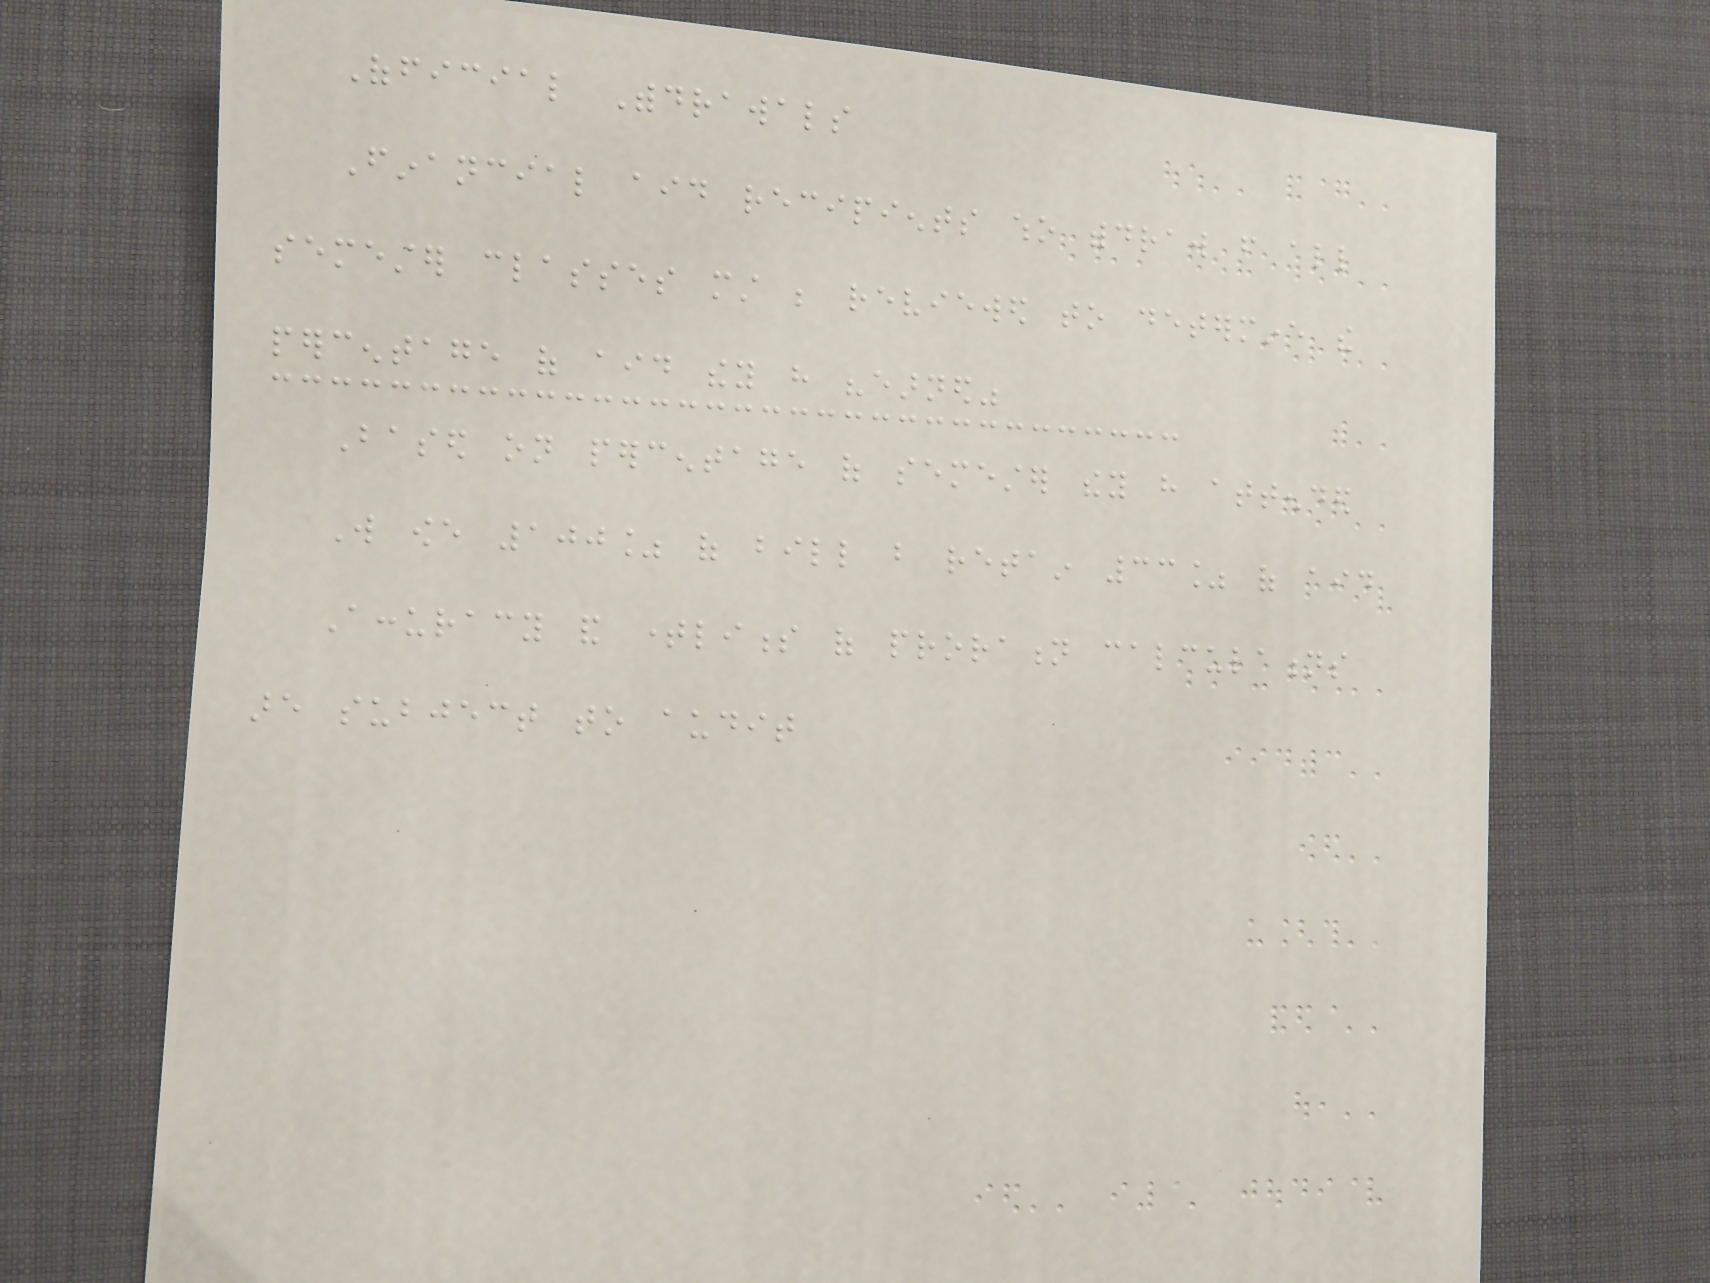Official Withdrawals
Financial aid recipients who withdraw from all
semester classes must be reviewed to determine the
percentage of aid they have "earned"
Based on percentage of semester they have attended
Will owe 100% of bill but retain 33% of aid
Accuracy and timeliness of proration calculations
are subject to audit
